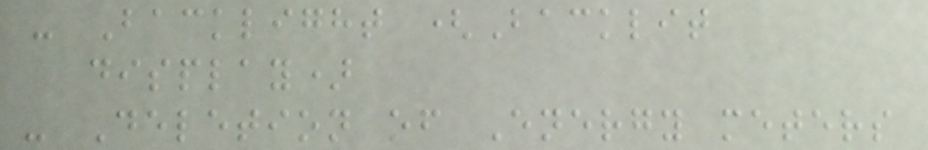- Backlight (Backlit
display)
- Deletion of Energy meters
